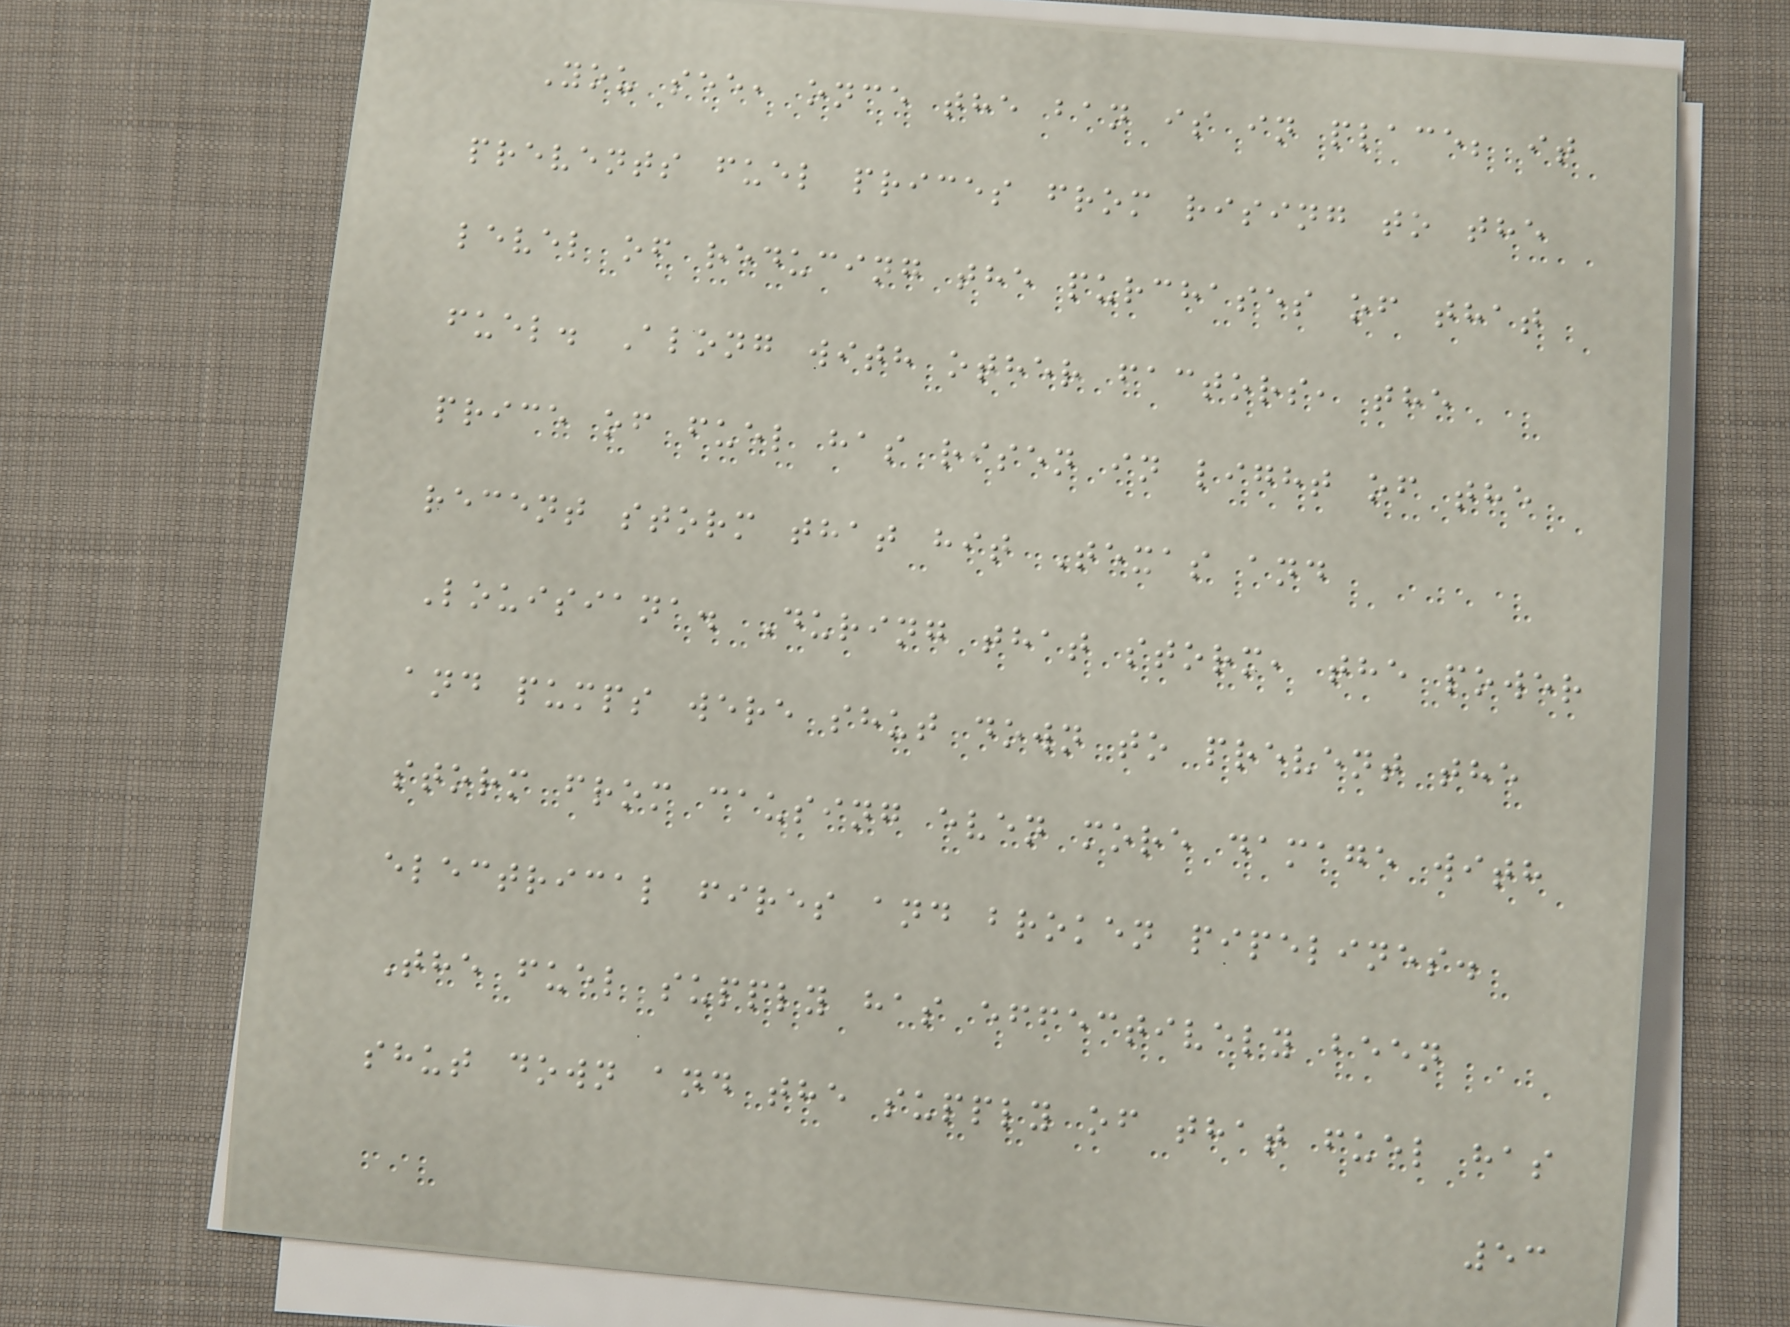You see, once the ban is in place; it
prevents fuel prices from rising to the
level of reducing the purchases of that
fuel. Along with other factors, the
price of fuel has risen in light of the
recent storm that hit Texas and
Louisiana. During that storm, the power
and pumps were shut down to prevent the
storm from causing even more damage with
electrical fires and broken pipelines.
The fuel supply has effectively been
shut down and the supply of that fuel has
53
